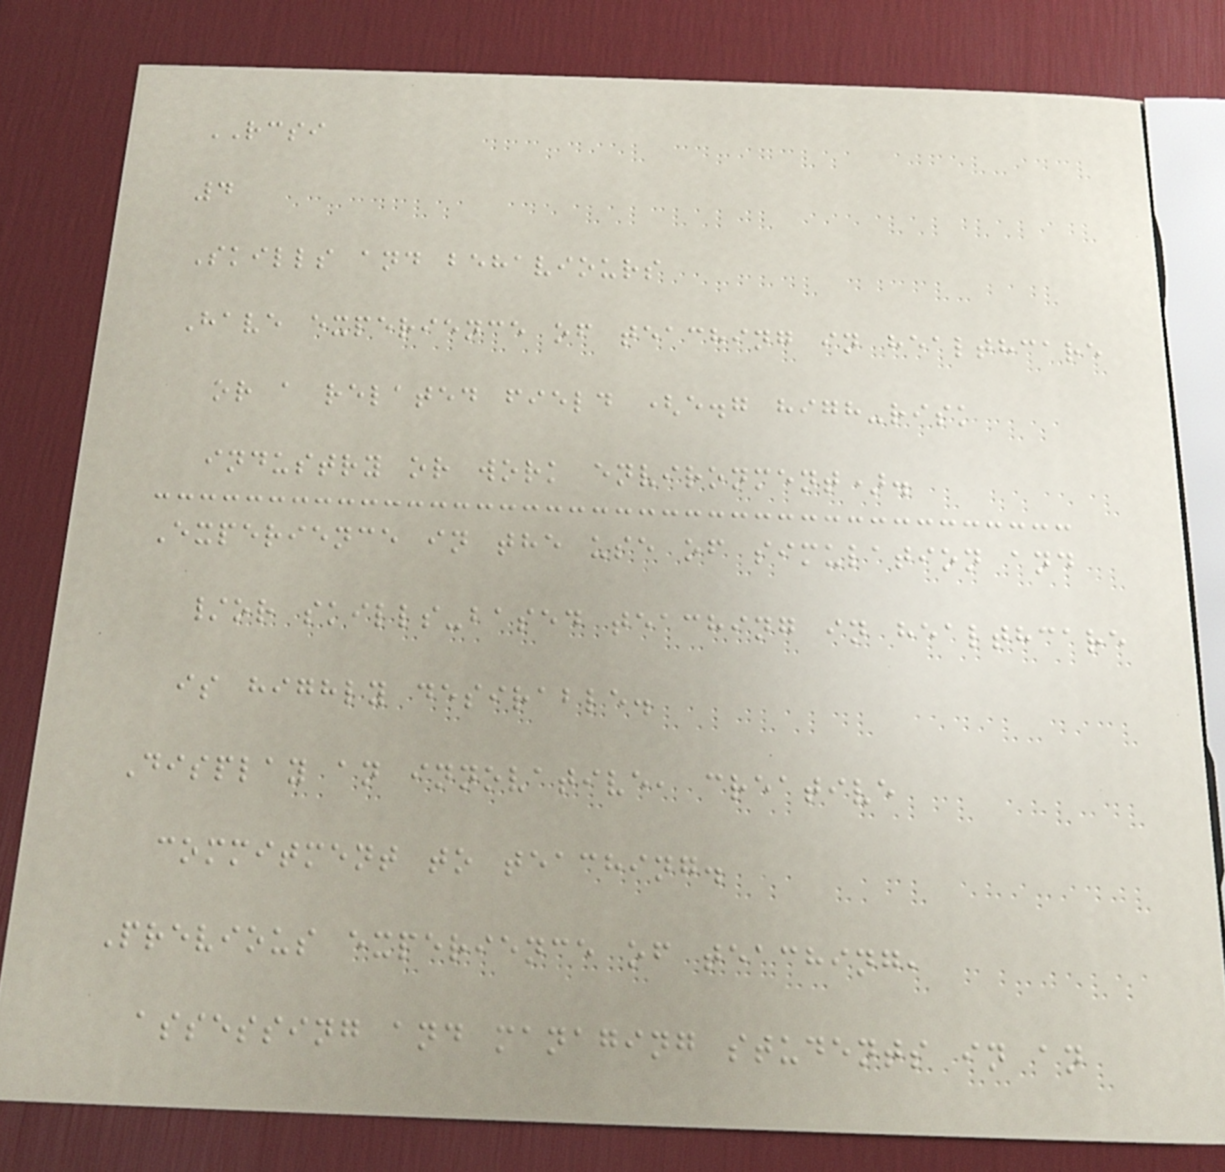RCSI
4
Skills and behaviours
Have experience of teaching in healthcare
or a related field (e.g high-risk
industry or work environment).
Experience in the use of simulation and
/or skills-based teaching in healthcare
is highly desirable.
Display an innovative, creative
commitment to teaching.
Previous experience of teaching,
assessing and managing students in an
